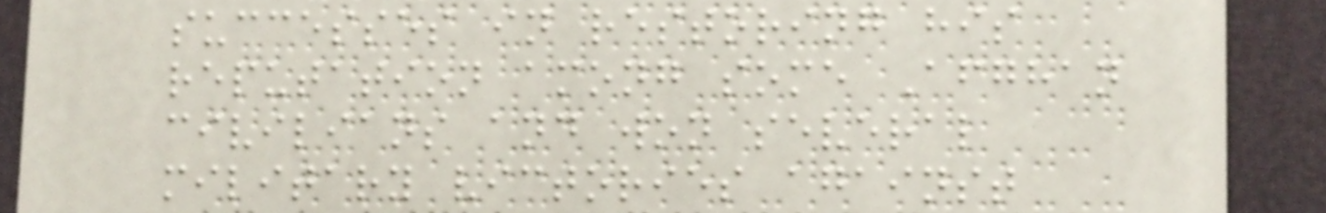successes in restoring his
reputation among some Afghan
civilians and won several
military victories against
